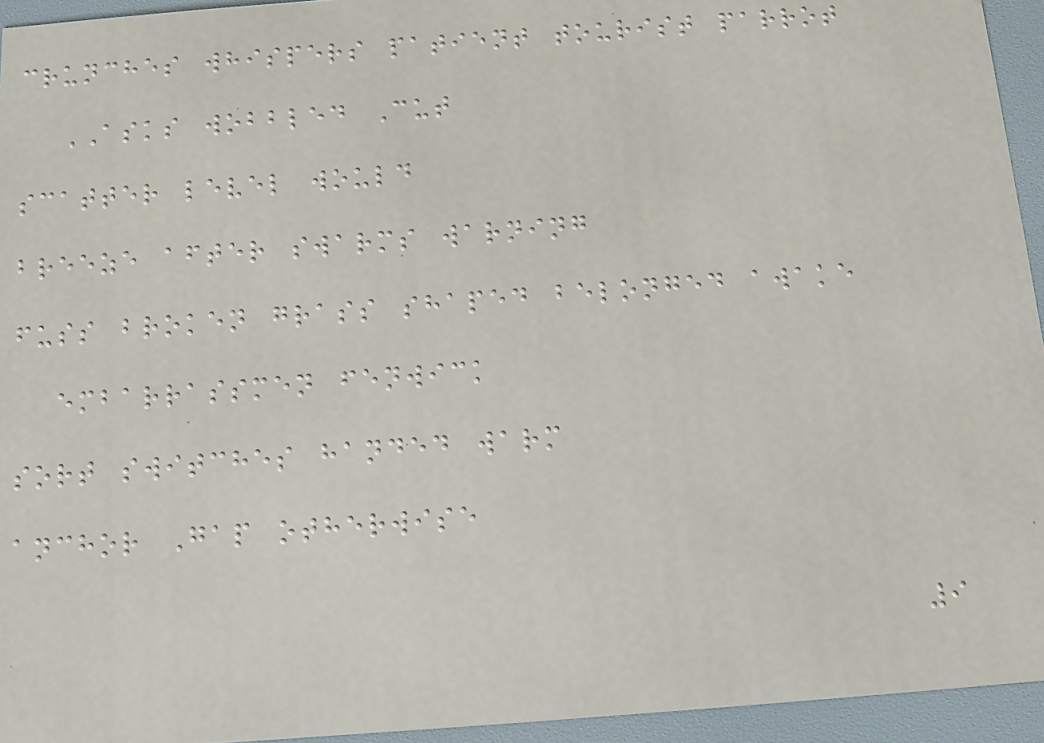crunches whispers patient tourist parrot
ASKS wobbled Cut
scatter level would
breeze after swarms warning
fuss broken grass shaped belonged awake
embarrassmen fenwick
sort switches handed warm
anchor Gap otherwise
9
